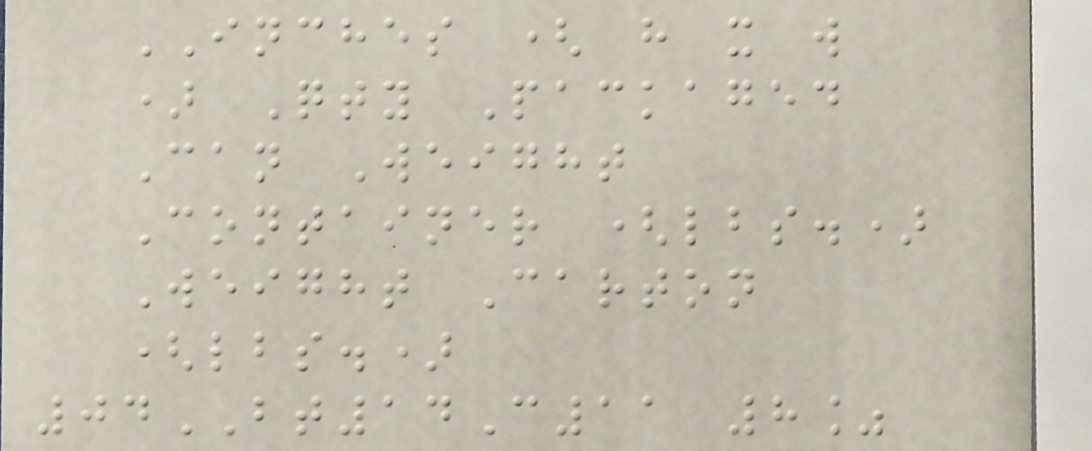INCHES ( h x w
) Qty Packaged
Can Weight
Container (lbs.)
Weight Carton
(lbs.)
04BT14C11 8%
